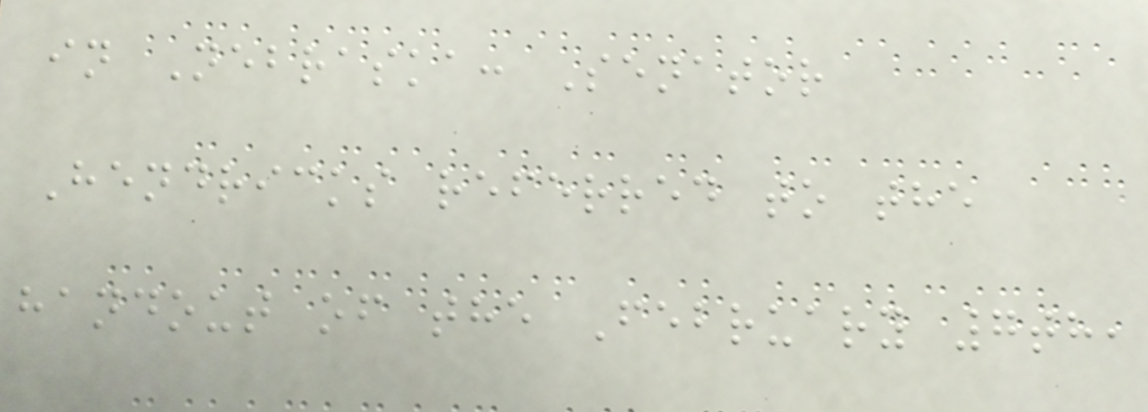in Nebraska: Senator
Hendricks referred to the
handout of the February 7th,
